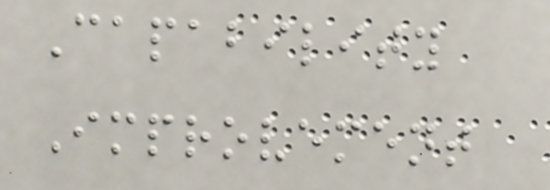Capability
Improvement
